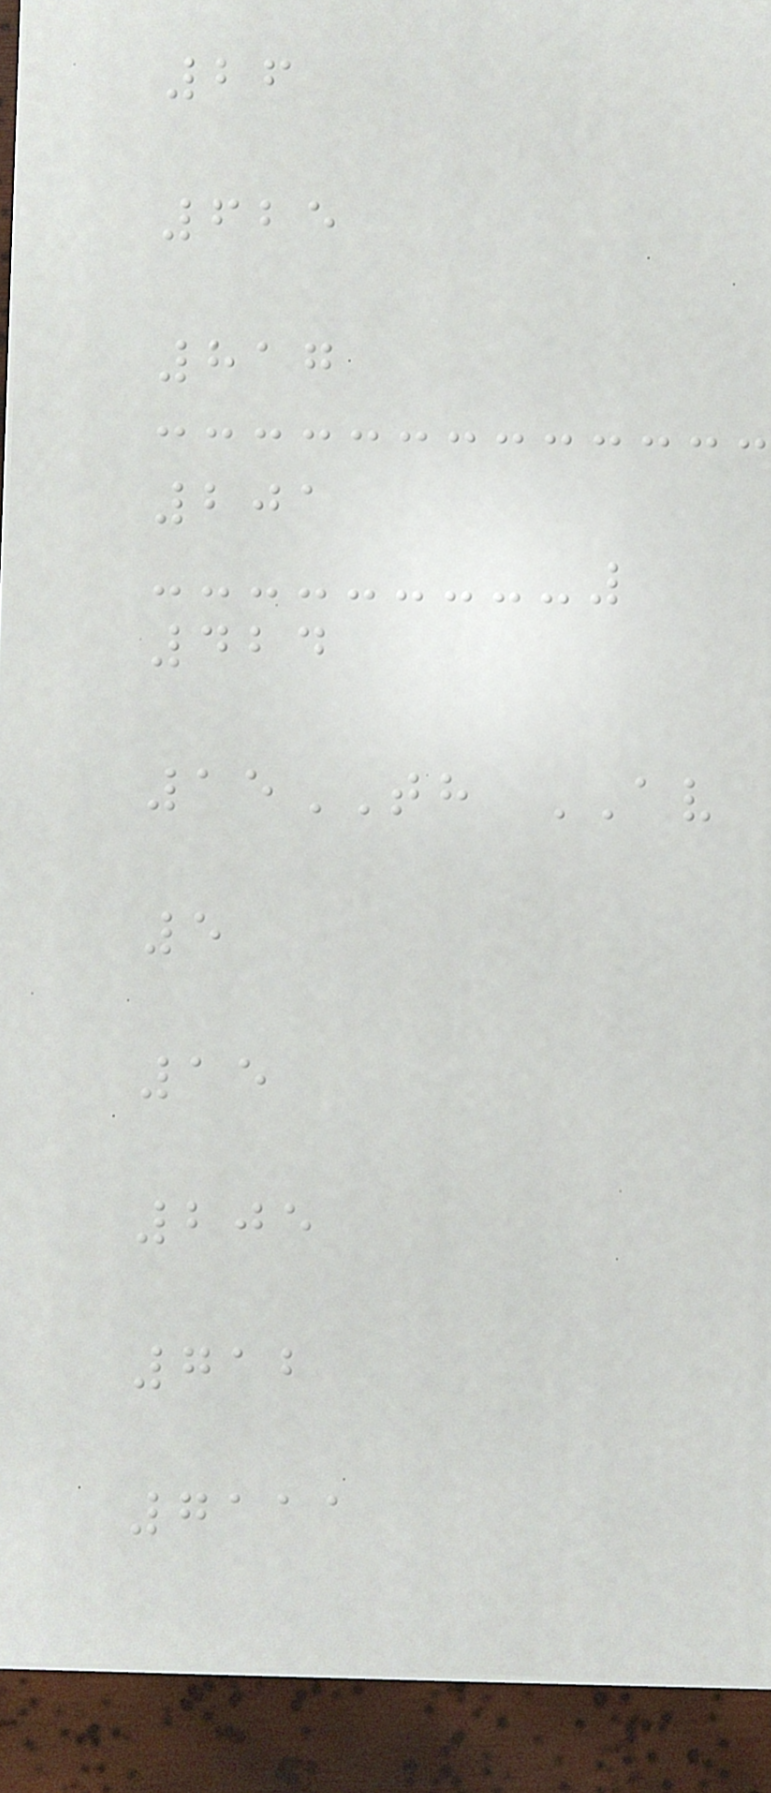26
625
817
201
424
15TH AV
5
15
205
712
7111
